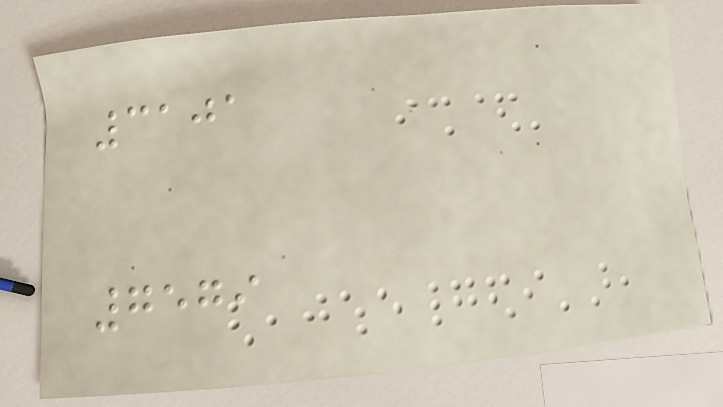3101
7579
